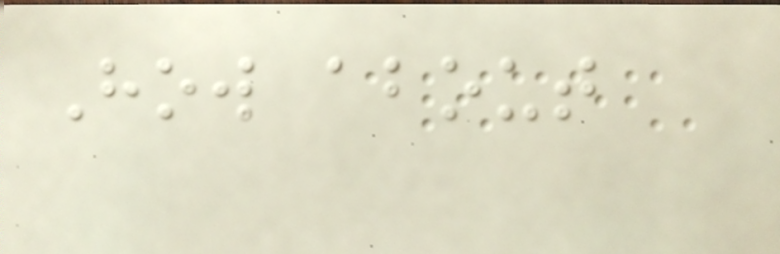How about
